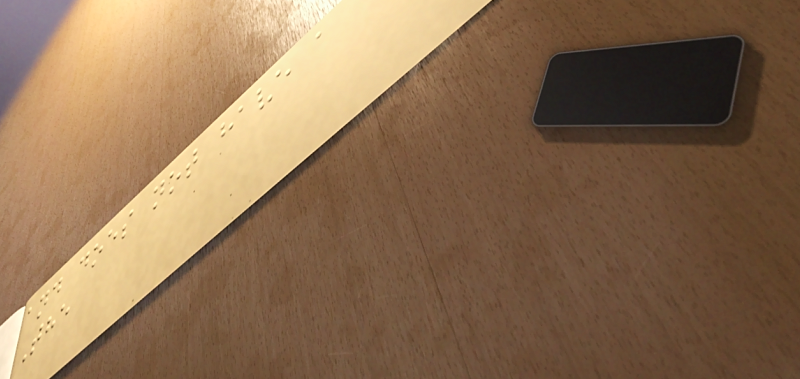and does not have a
The
